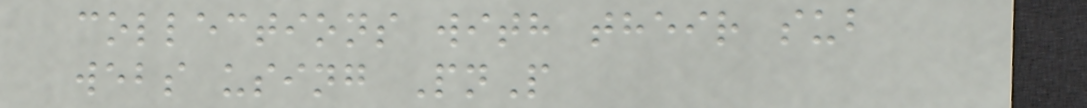collections with their sub
webs using PnP
